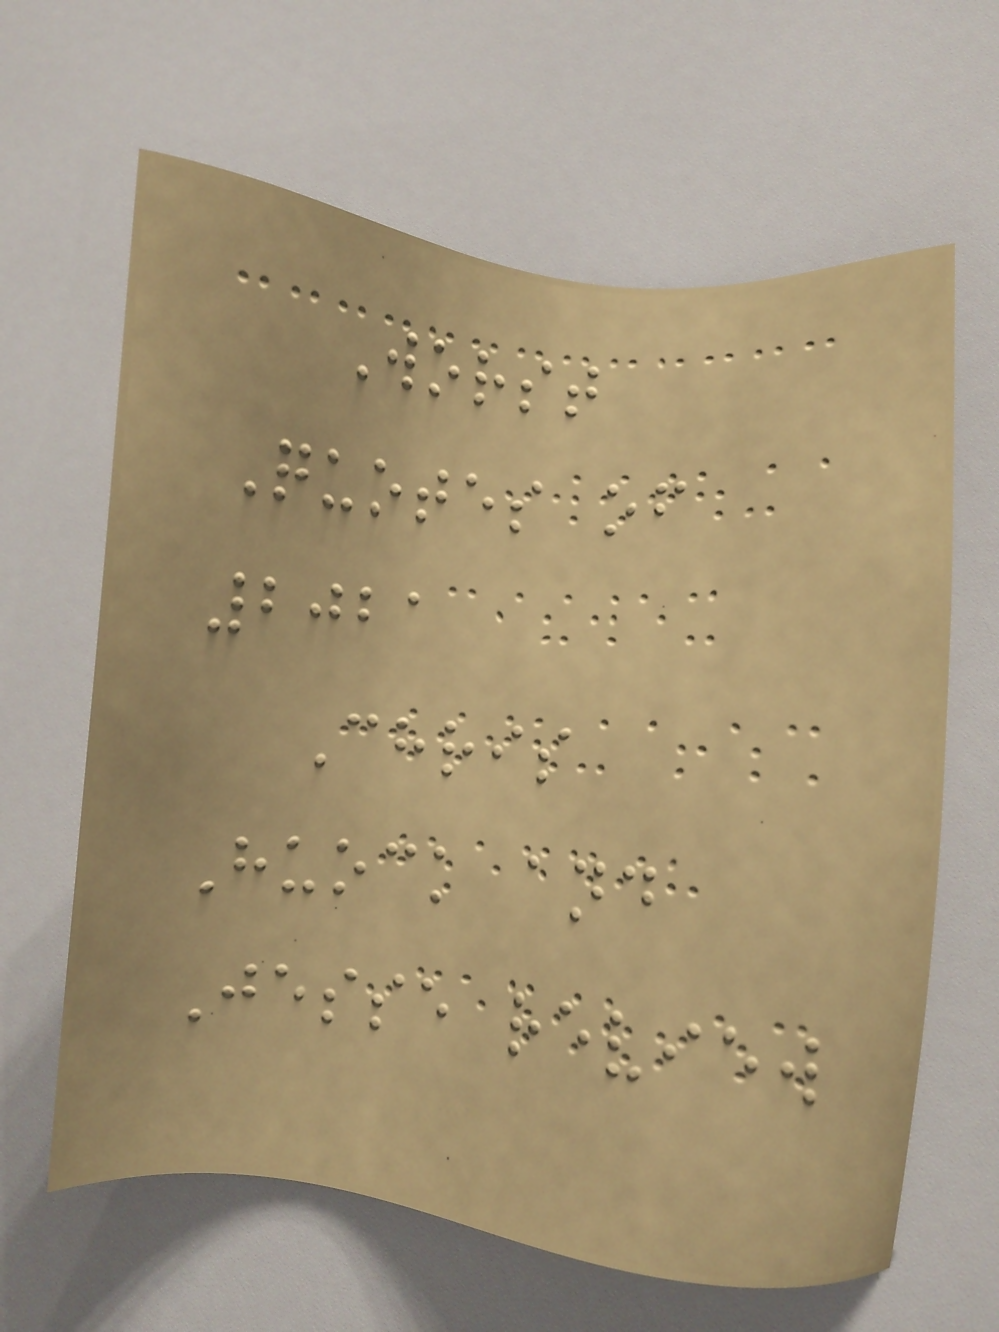Worst
Quotes of
2021
Chris
Huock and
Jesse review
